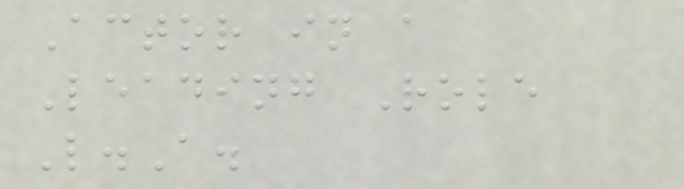Actor in a
Leading Role
L.A.
